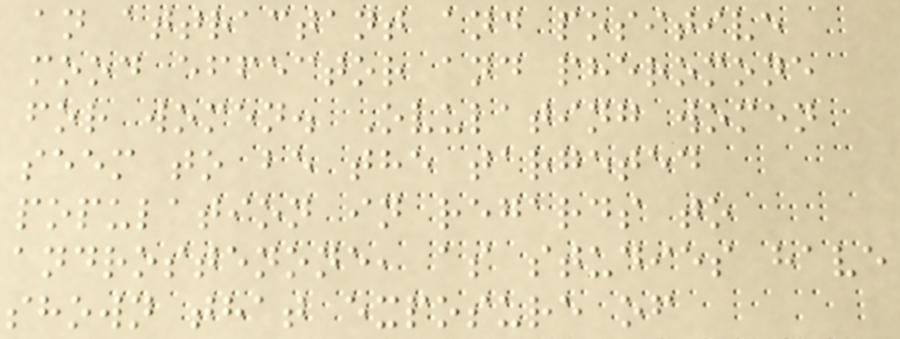an attractant and positive
mood effector and pheromone
for women. Ovulating women
seem to be the targeted
population in regards to
androstenone, as studies have
shown that exposure of
